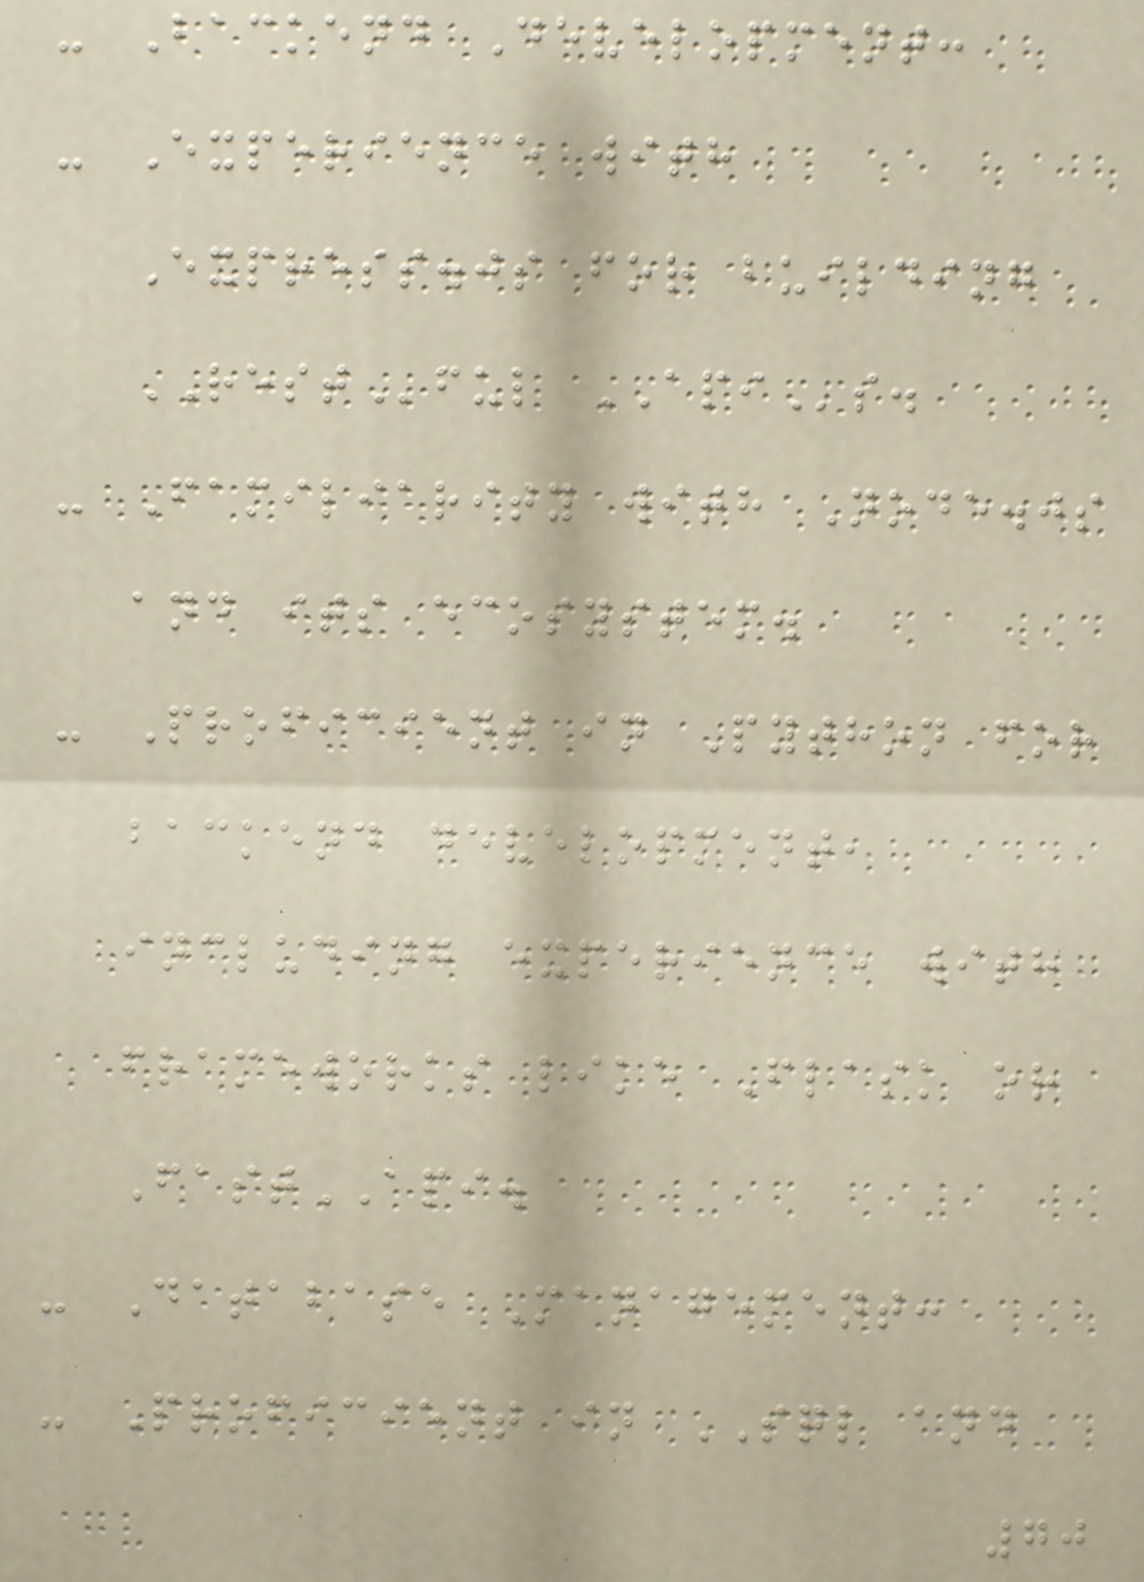- Backend Development:
- Experience with
Express.js for building
RESTful APIs.
- Familiarity with Node.js
and its ecosystem.
- Proficient in Python for
backend development,
including experience with
frameworks like Flask or
FastAPI.
- Database Management:
- Proficient in SQL and
70
